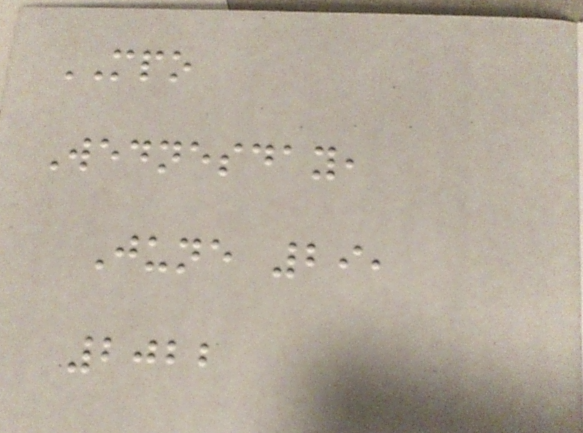MPO
Wednesday,
June 29,
2022
